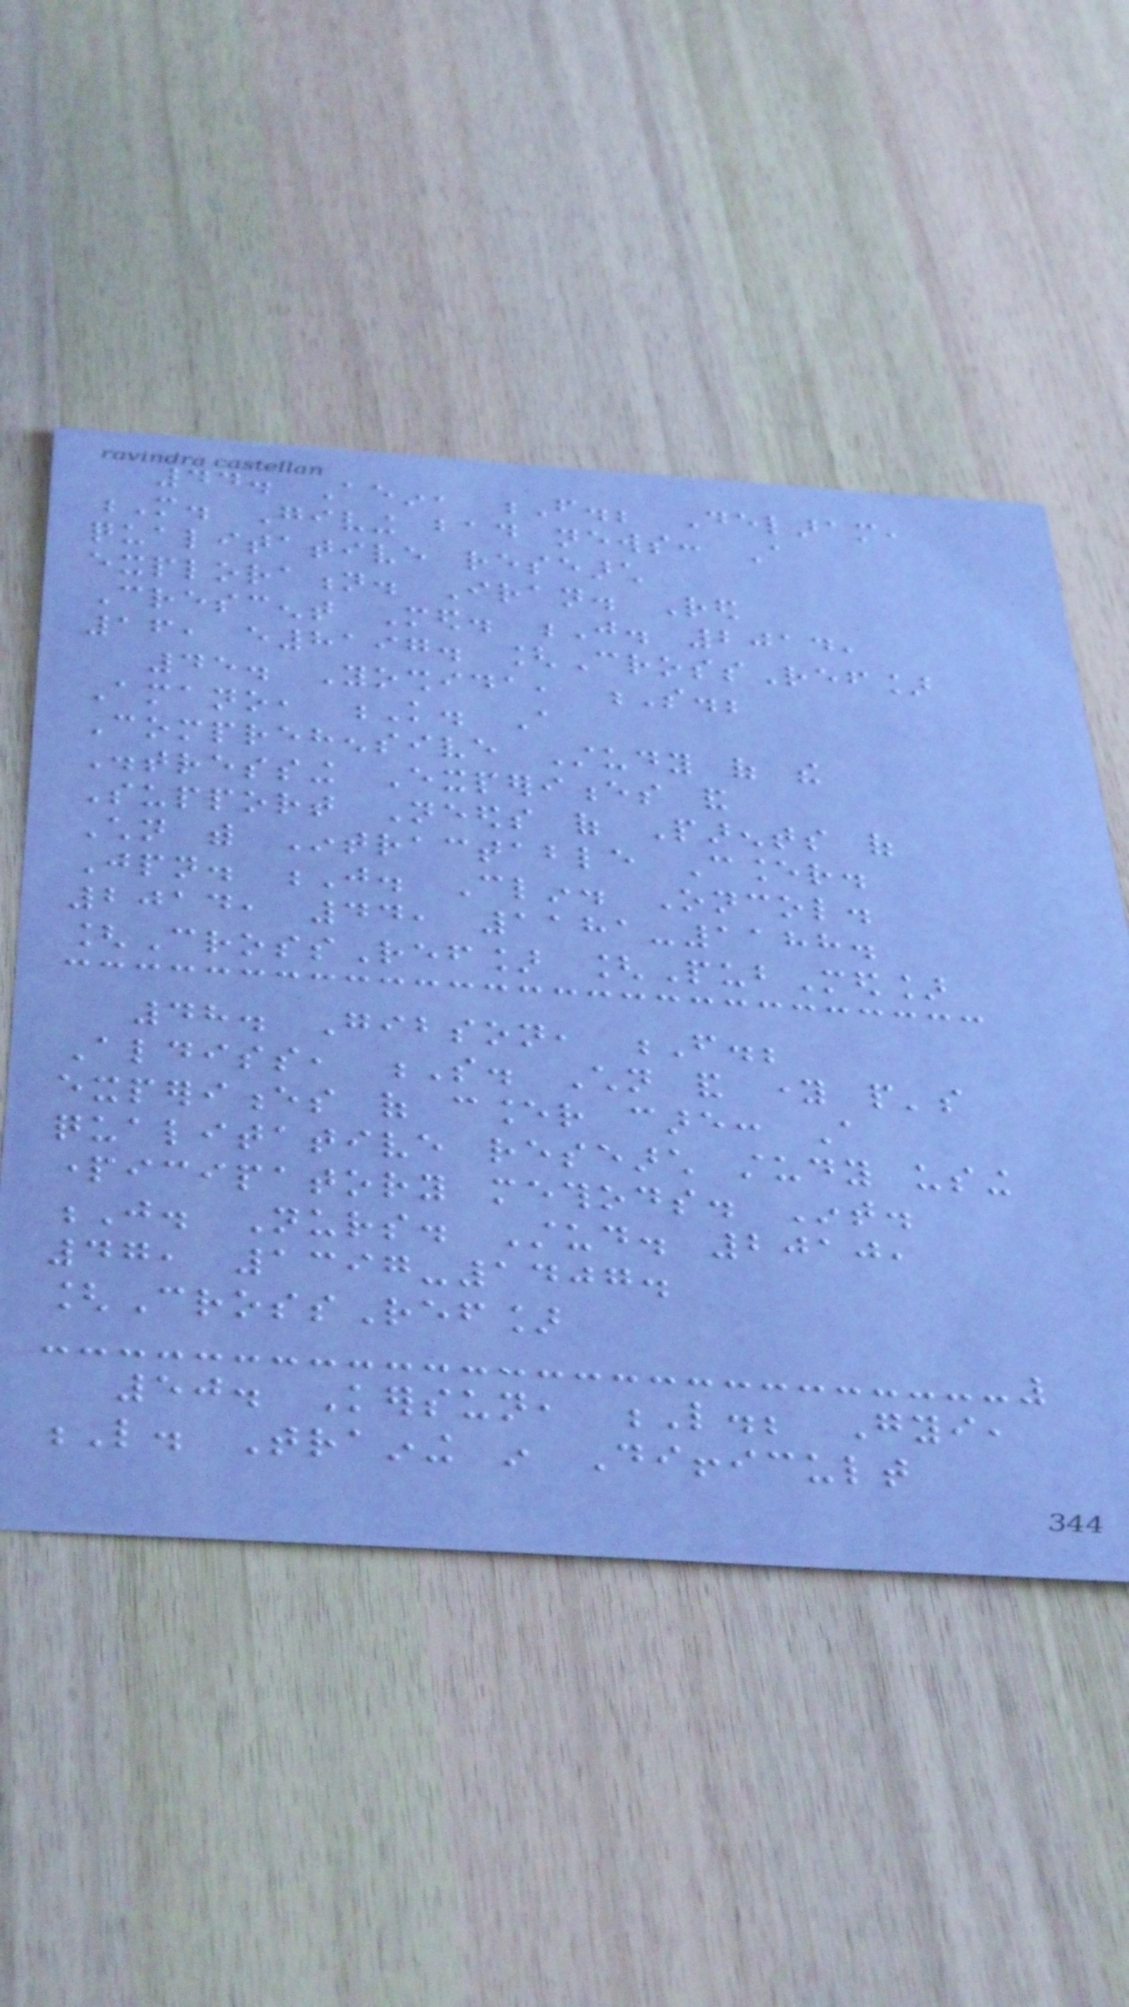44. Aein, F.; Delaram,
M. Giving bad news: A
qualitative research
exploration. Iran. Red
Crescent Med. J. 2014,
16, e8197. [CrossRef]
45. Yoshida, S.;
Amano, K. A
Comprehensive Study of the
Distressing Experiences and
Support Needs of Parents of
Children with Intractable Cancer.
Jpn. J. Clin. Oncol.
2014, 44, 1181-1188.
[CrossRef] [PubMed]
48. Gibson, F.;
Aldiss, S. Children and young people's
experiences of cancer care: A
qualitative research study using
participatory methods. Int.
J. Nurs. Stud. 2010,
47, 1397-1407.
[CrossRef]
50. Kersun, L.; Gyi,
L. Training in Difficult
